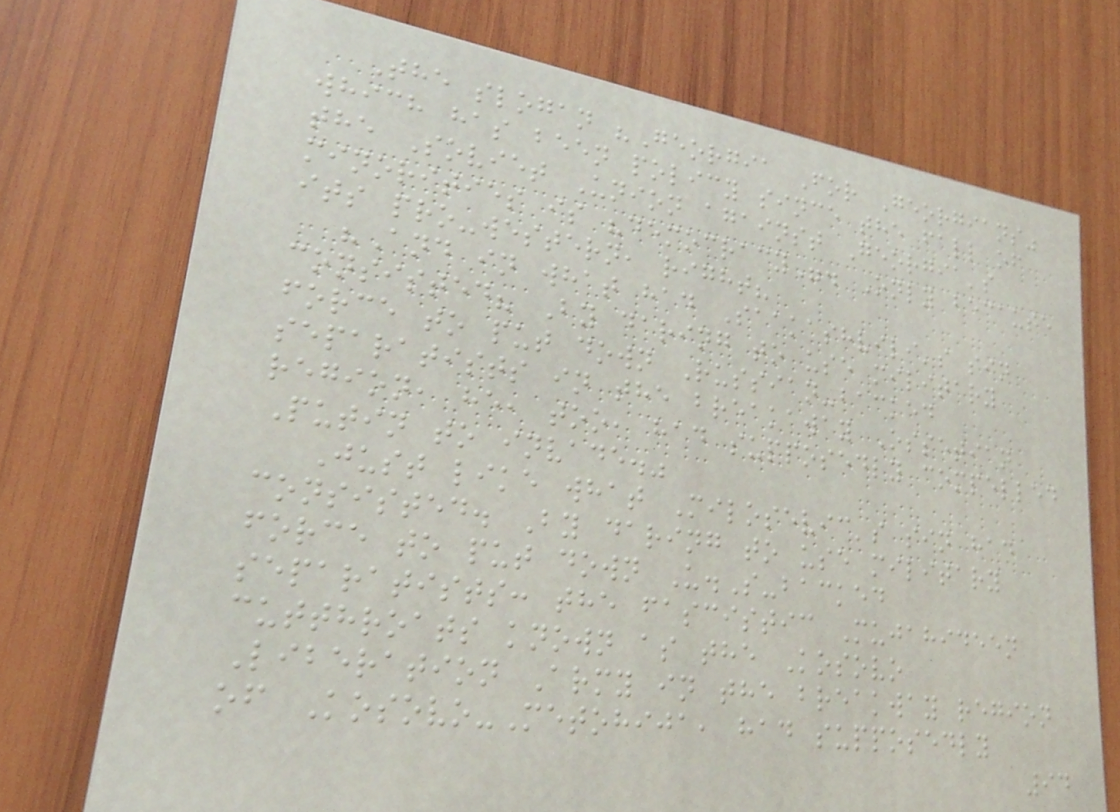The slogan "Georgia For Georgians"
which has been policy since the fall of
the Soviet Union against Georgia's
minorities is "democracy". Only because
its pro-western, right?
"And in what had Saakashvili's sin
consisted? By daring to use military
force to put down Russian-backed
separatists in the breakaway Ossetian
region, he, too, had supposedly compelled
Putin to invade."
Just like what Milosevic's sin had
consisted. By daring to use military
force to put down U.S-backed
separatists: the fascistic Mujahideen
cutthroats known as the Kosovo
Liberation Army in the breakway region
of Kosovo-Metohija, had supposedly
94
